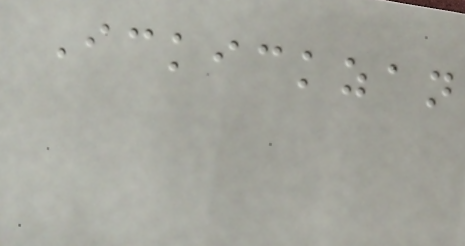Ickickzan
